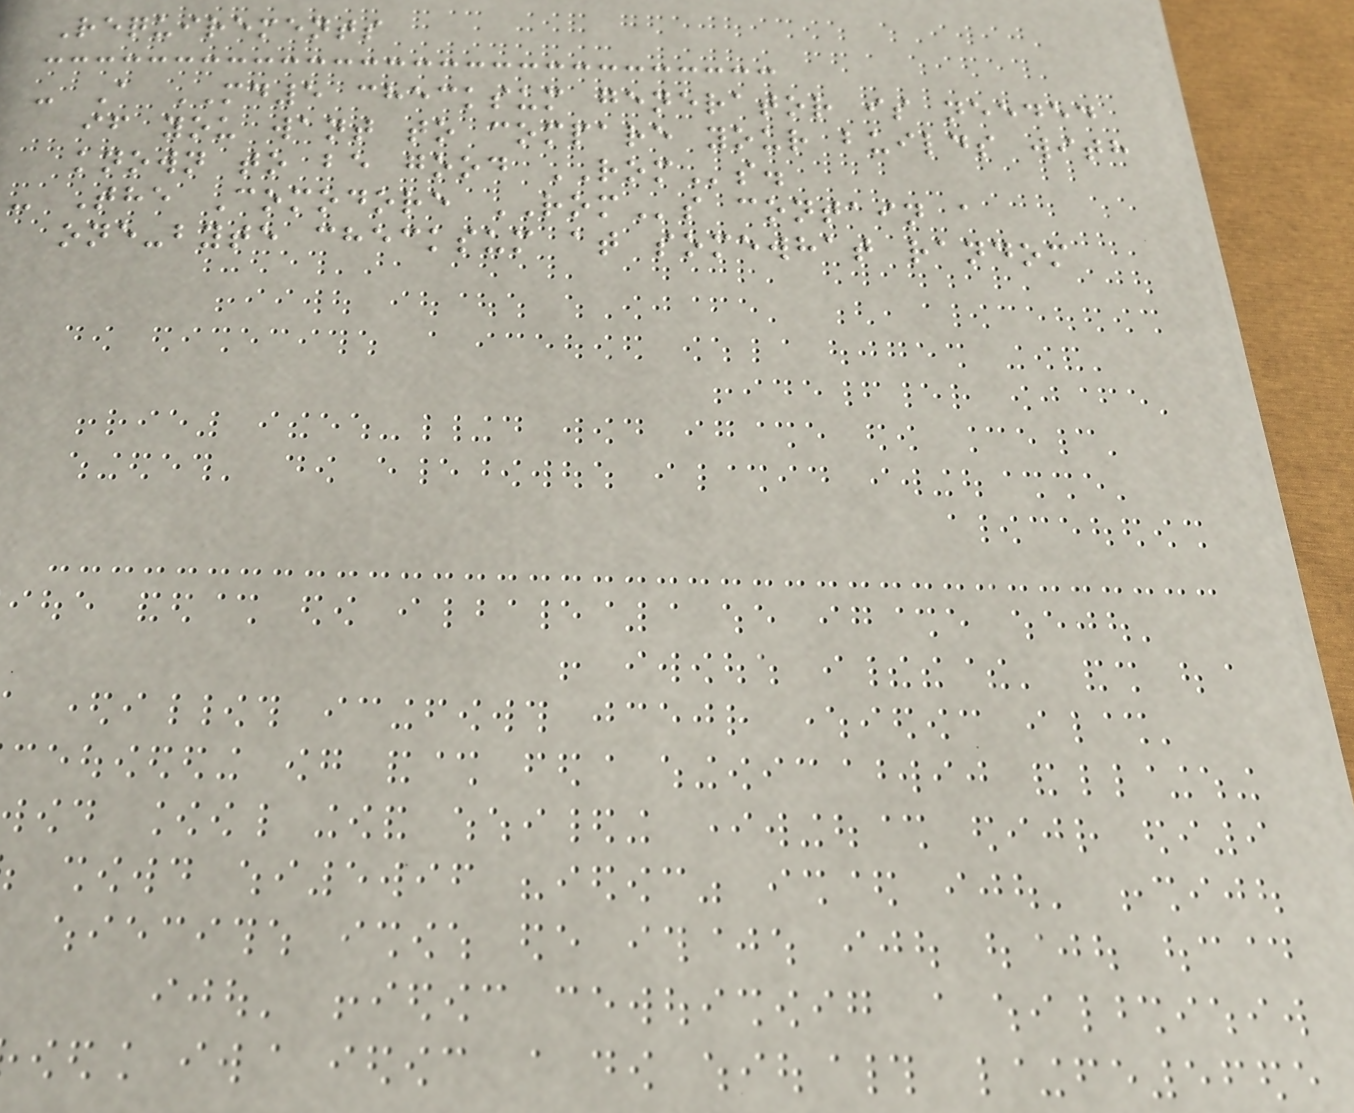Requirements
- A MD5 checksum generator is needed
if you want to compare your builds with
known to be good ROMs.
- The Comodore ROMs contain a
one-byte checksum at somewhat random
